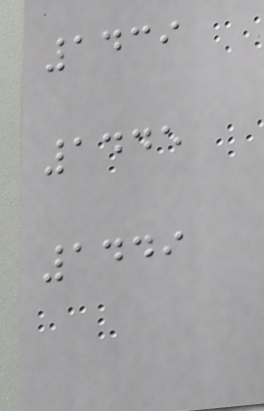1439
1445
1449
